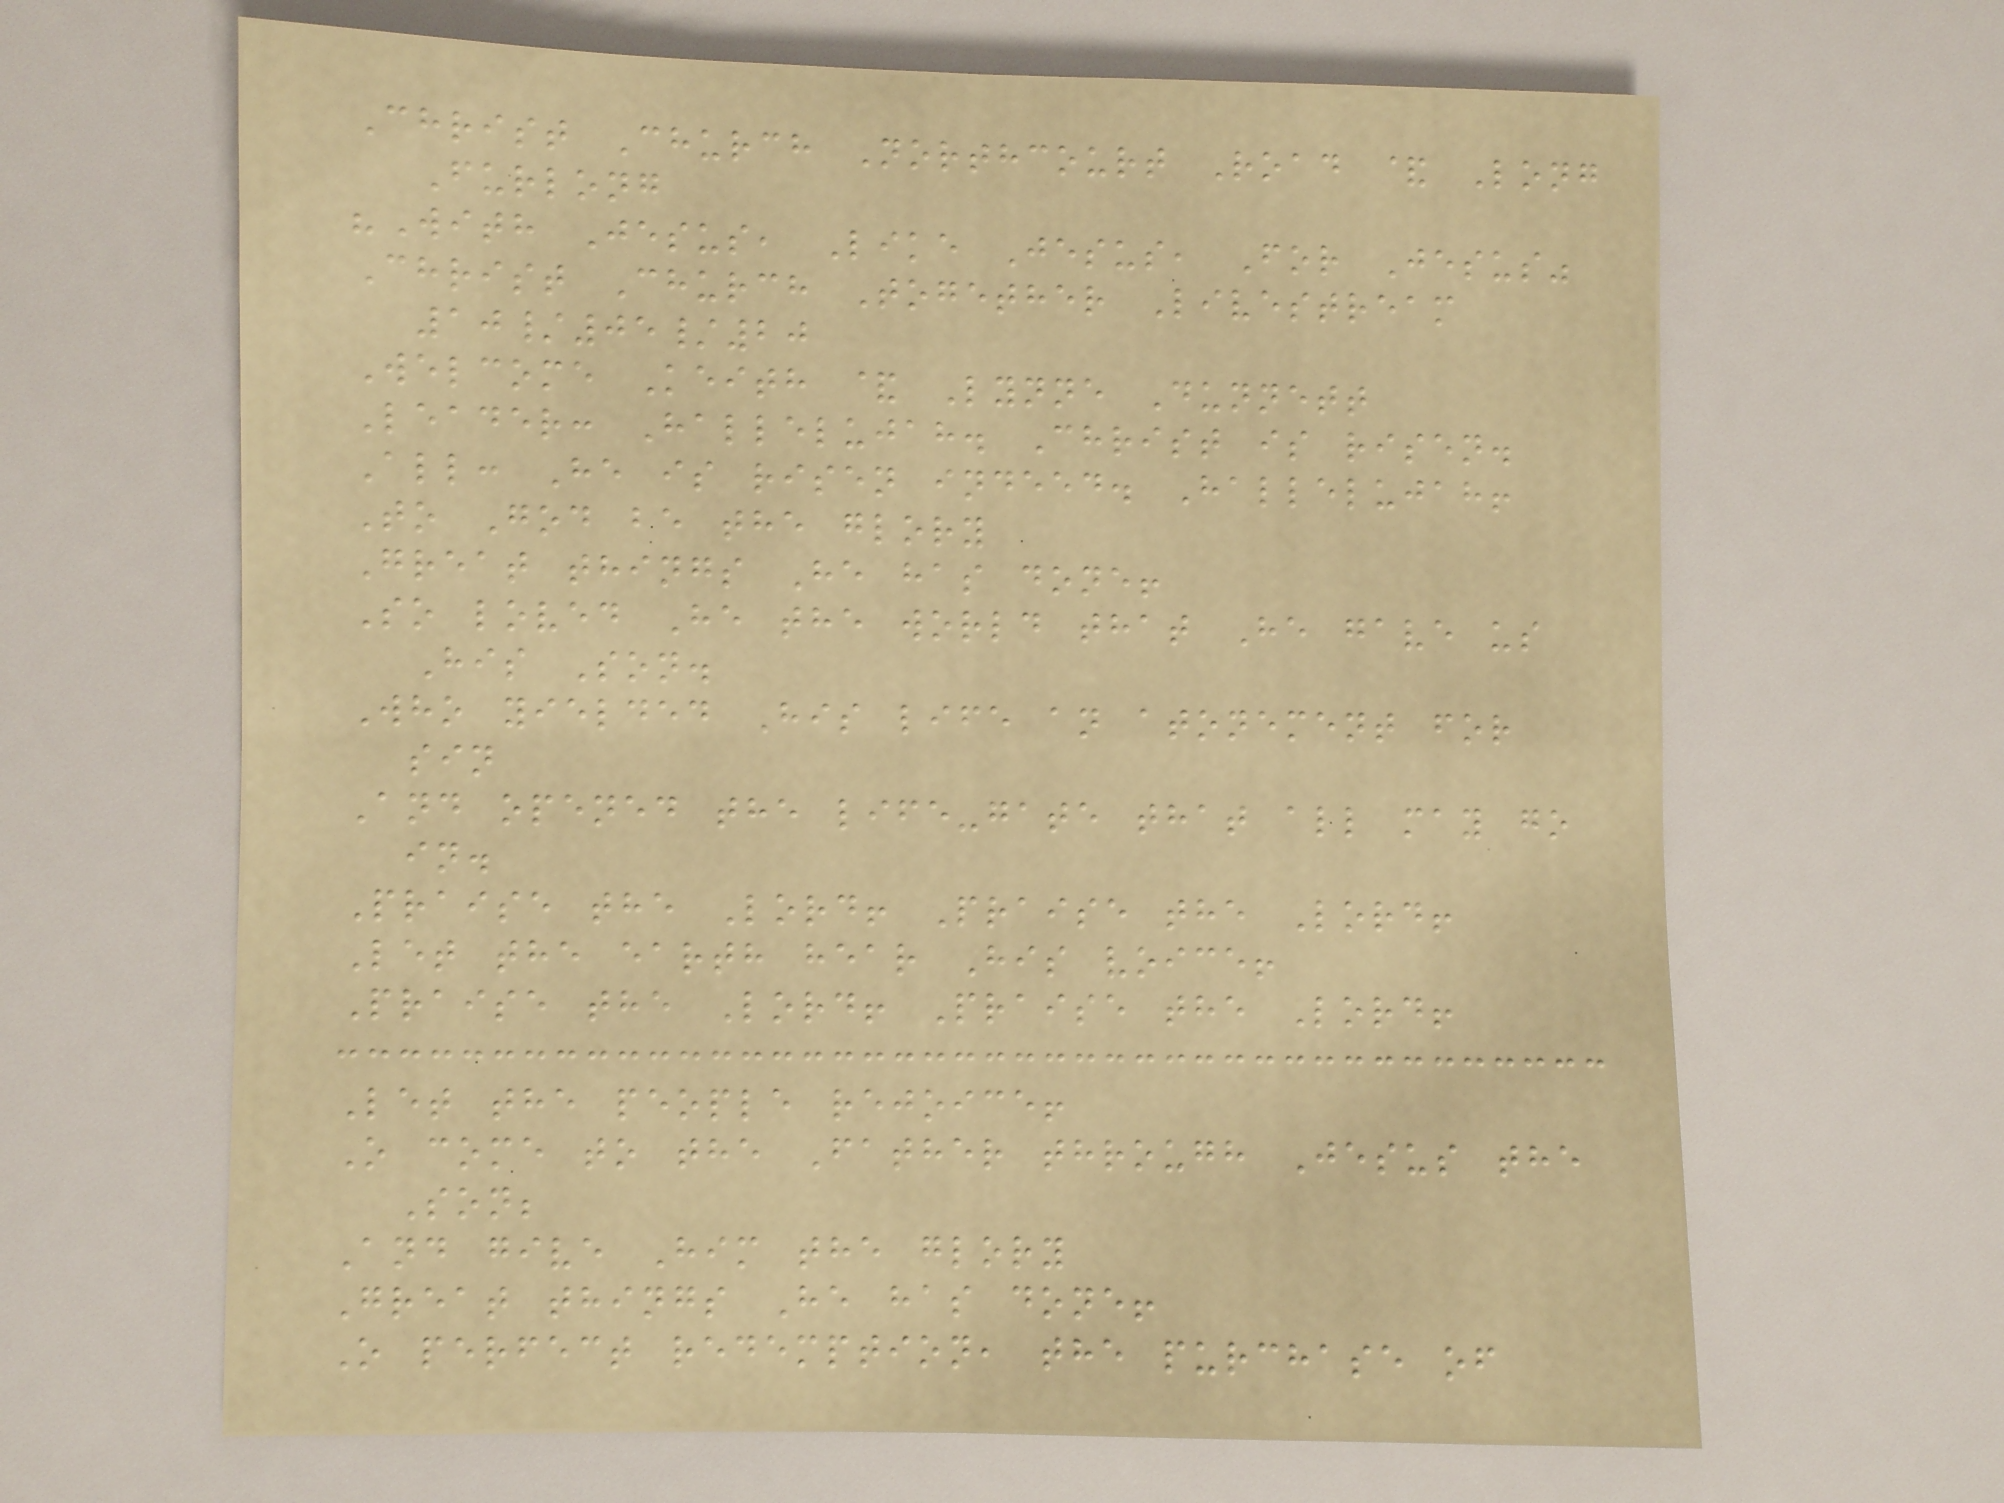Christ Church Northcourt Road & Long
Furlong
"With Jesus, Like Jesus, For Jesus"
Christ Church Together Livestream
10/05/20
Welcome Keith & Lynne Dunnett
Leader: Hallelujah. Christ is risen.
All: He is risen indeed. Hallelujah!
To God be the glory
Great things He has done!
So loved He the world that He gave us
His Son.
Who yielded His life an atonement for
sin
And opened the life-gate that all may go
in.
Praise the Lord! Praise the Lord!
Let the earth hear His voice!
Praise the Lord! Praise the Lord!
Let the people rejoice!
O come to the Father through Jesus the
Son;
And give Him the glory
Great things He has done!
O perfect redemption, the purchase of
